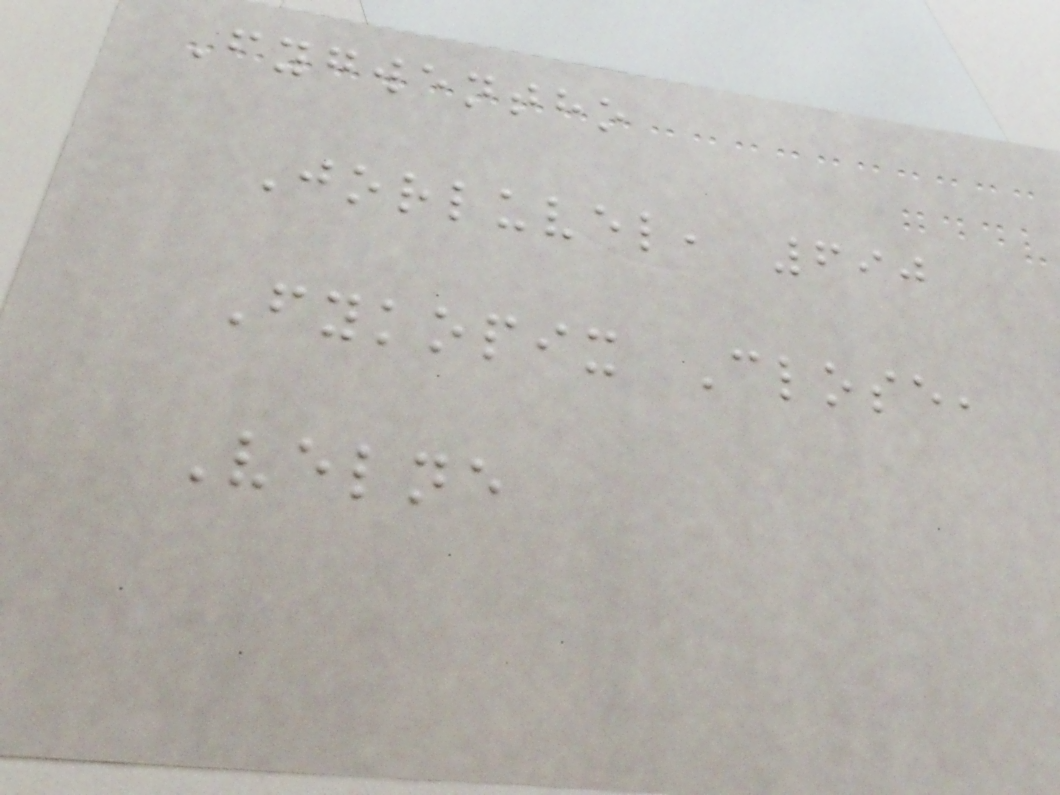Fygwentho
Jorluvel, 690
Fykopix Close,
Velne
